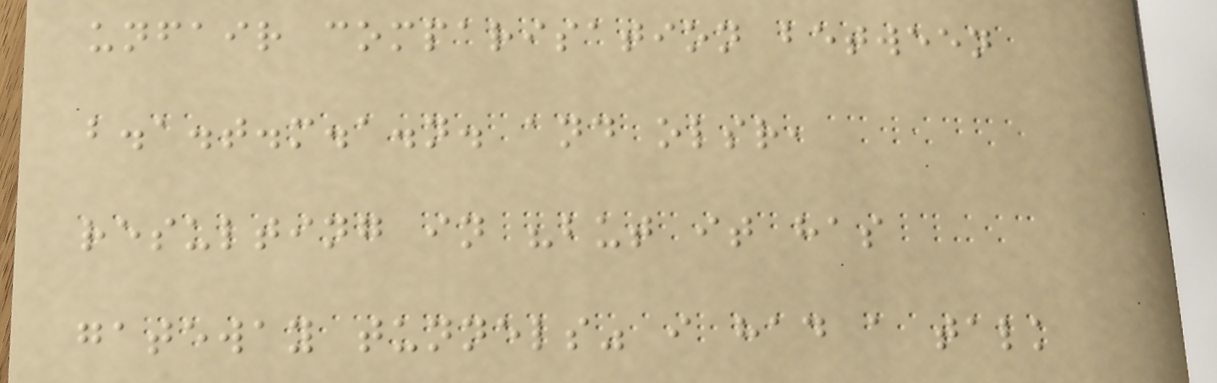unfair comparisation between
b.a.t.m.a.n. and olsr,
resulting in "but it has
gateway tunnels" i had a talk
